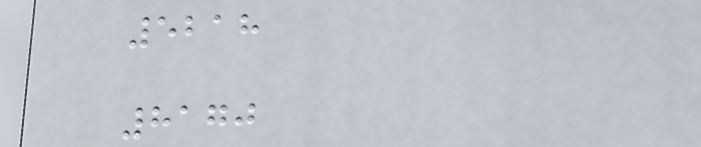5218
8170
